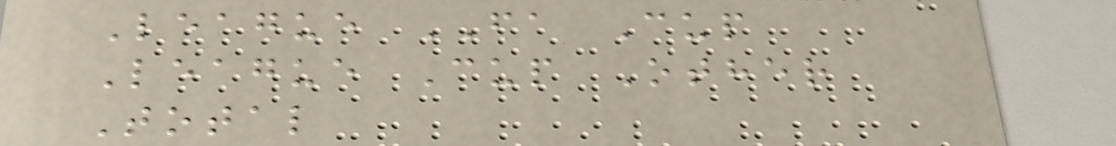League FA Cup
League Cup Other
Total
